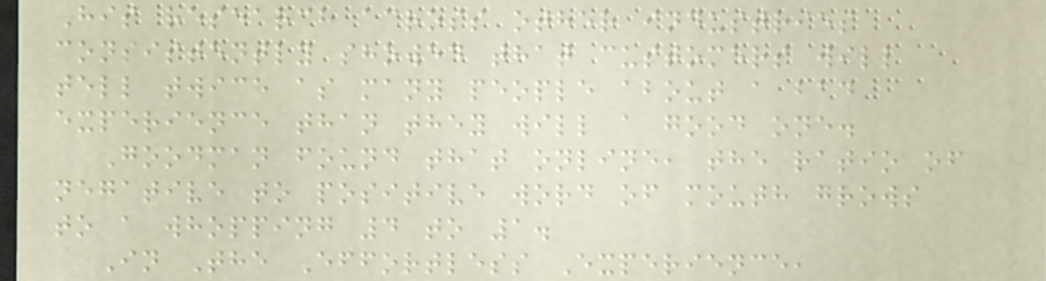His research across other industries
consistently showed that customers will
tell twice as many people about a bad
experience than they will a good one.
Goodman found that online, the ratio of
negative to positive word of mouth grows
to a whopping 4 to 1.
In The Effortless Experience,
